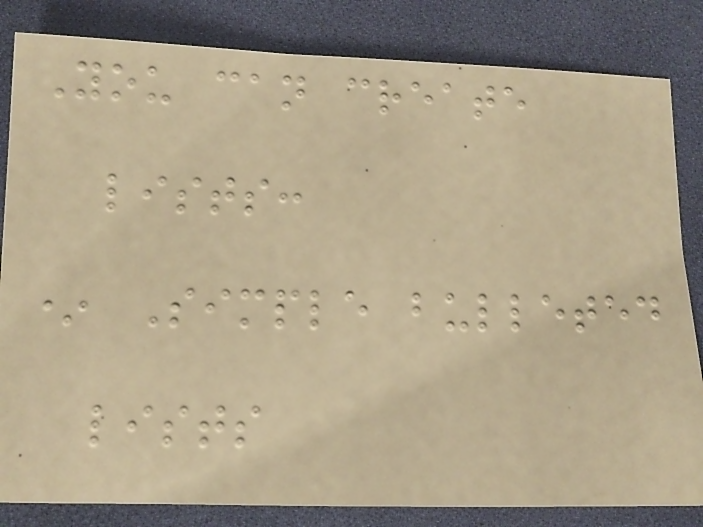You can create
lists:
* Simple bulleted
lists
